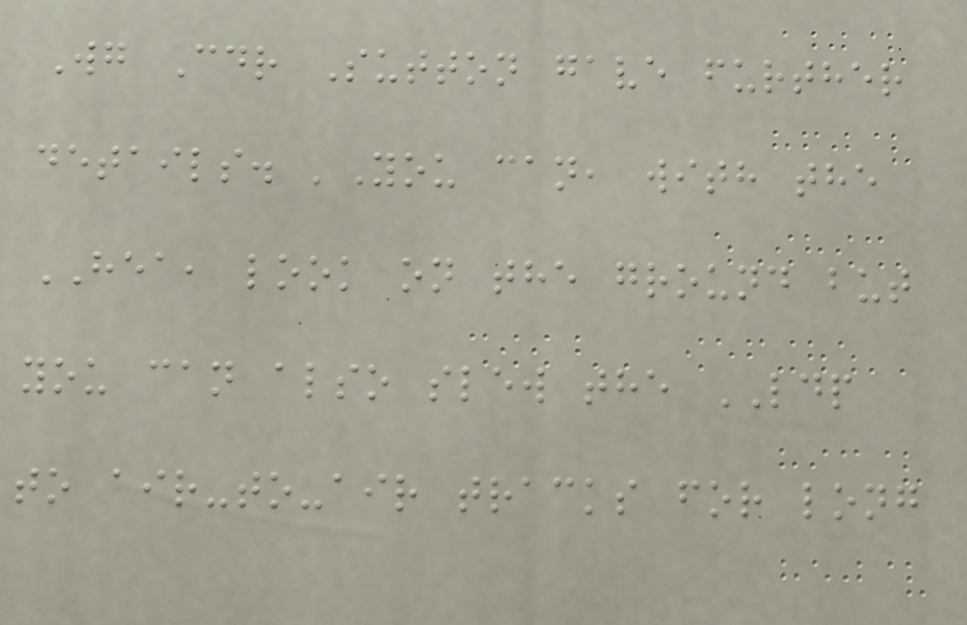Wg Cdr Sutton gave further
details. 'You can, with the
HEA, look on the ground but
you can also slew the LDP
to air-to-air tracks for long
